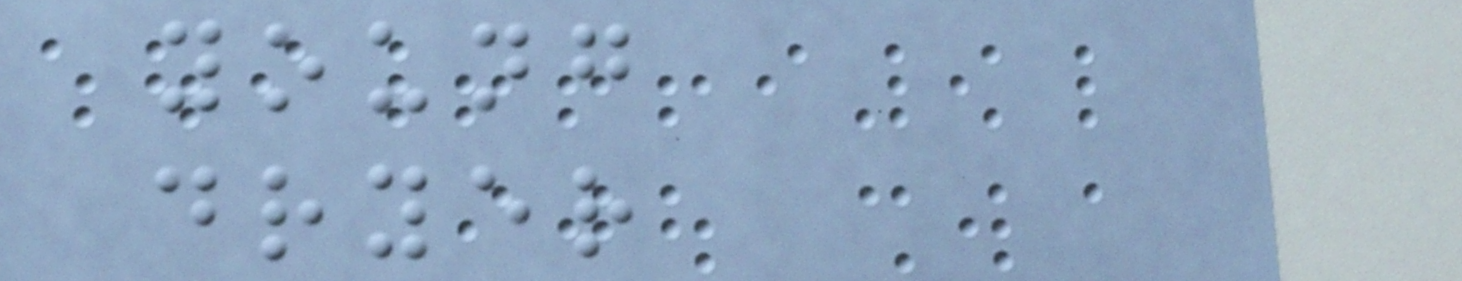young
dryer
